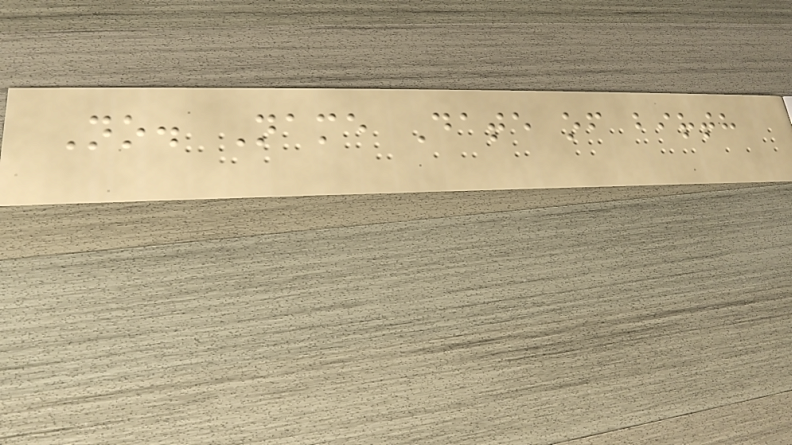No. Name Date of birth
